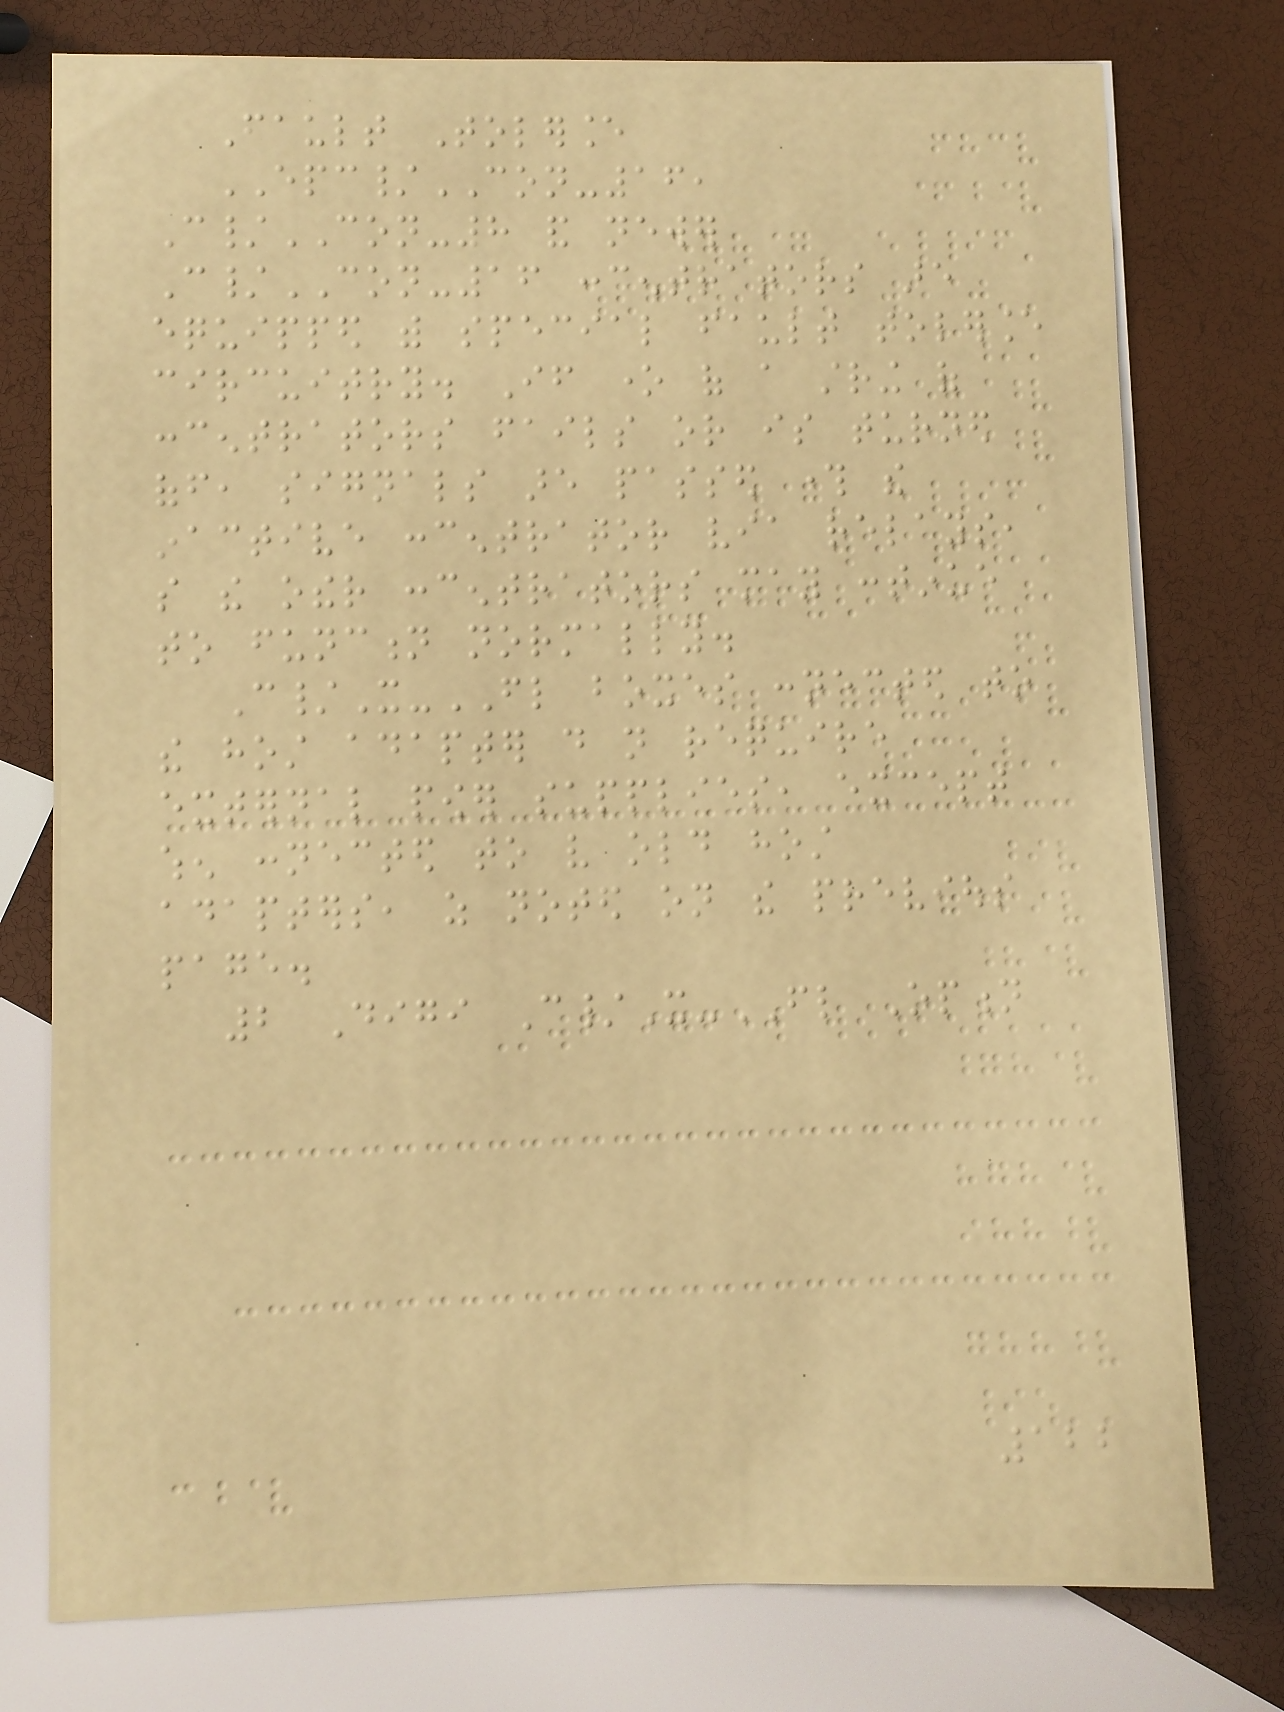Fault Tolerance
EPC/CON-16,
C/CON-8 and newer
C/CON-16 concentrators are
equipped with special fault tolerance
circuitry. If one of a string of
concentrators fails or is turned
off, signals are passed through the
inactive concentrator via relays,
so the other concentrators may continue
to function normally.
C/X-FL boxes connected to
the host adapter do not require
external power supplies, except
when connected to very old host
adapters, as noted on the previous
page.
2 Digi C/X-FL Option
122
